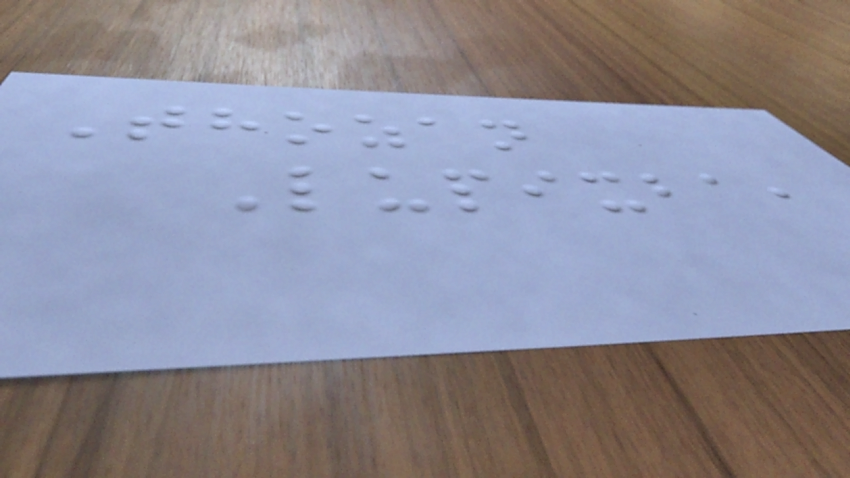Thozan
Lupixba,
